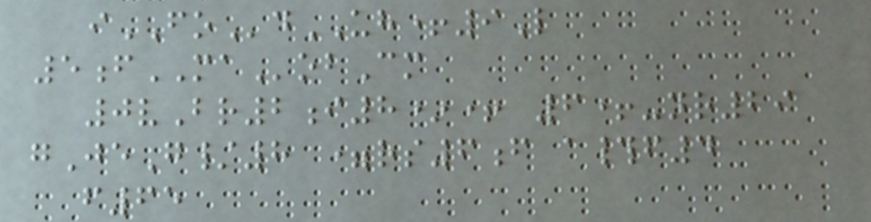iFOdUH+9L
5fMAobCm
0vBr2i8*+ 6+-nr29
gJeG/8 =rs6f a#f4
f65
